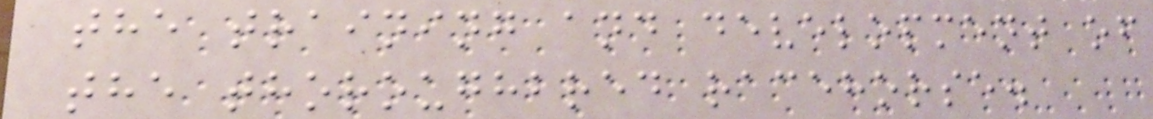the training and development of
the thoroughbred racehorse.
